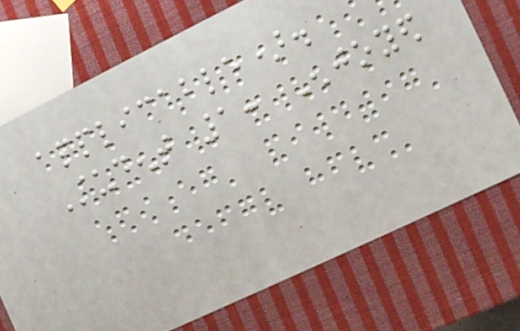applicable).
Student 1: Enjoyed
